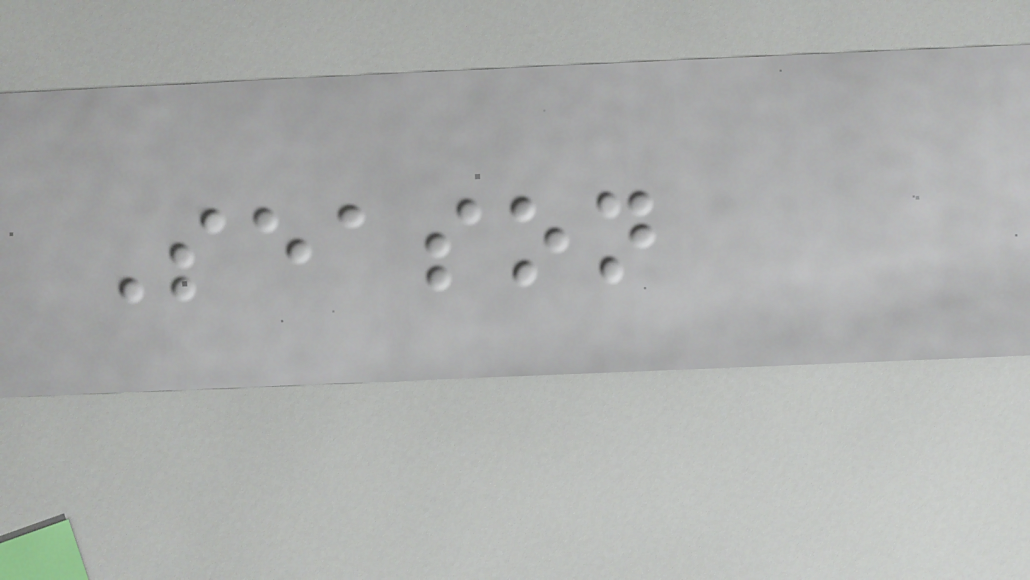Season
